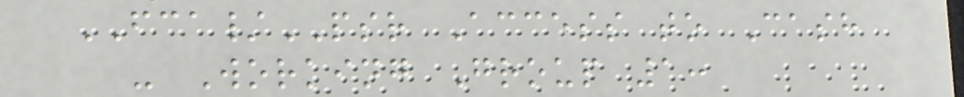FCA/PSR Access to Cash
- Working Group 1:
